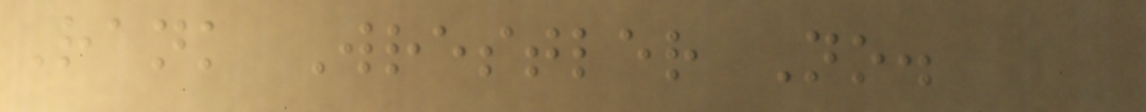Rank Wrestler No.
